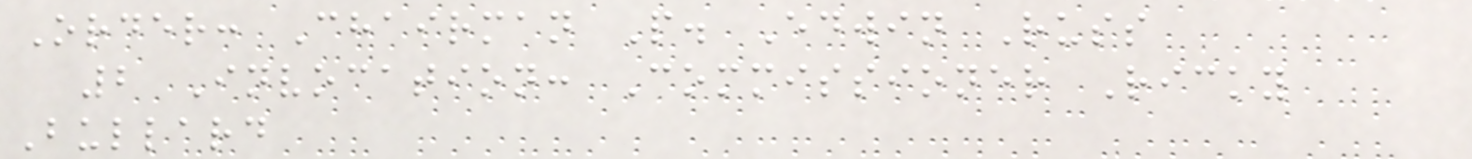Order: Chairman P. Edwin Russ
2 Invocation: Commissioner Ricky
Bullard
